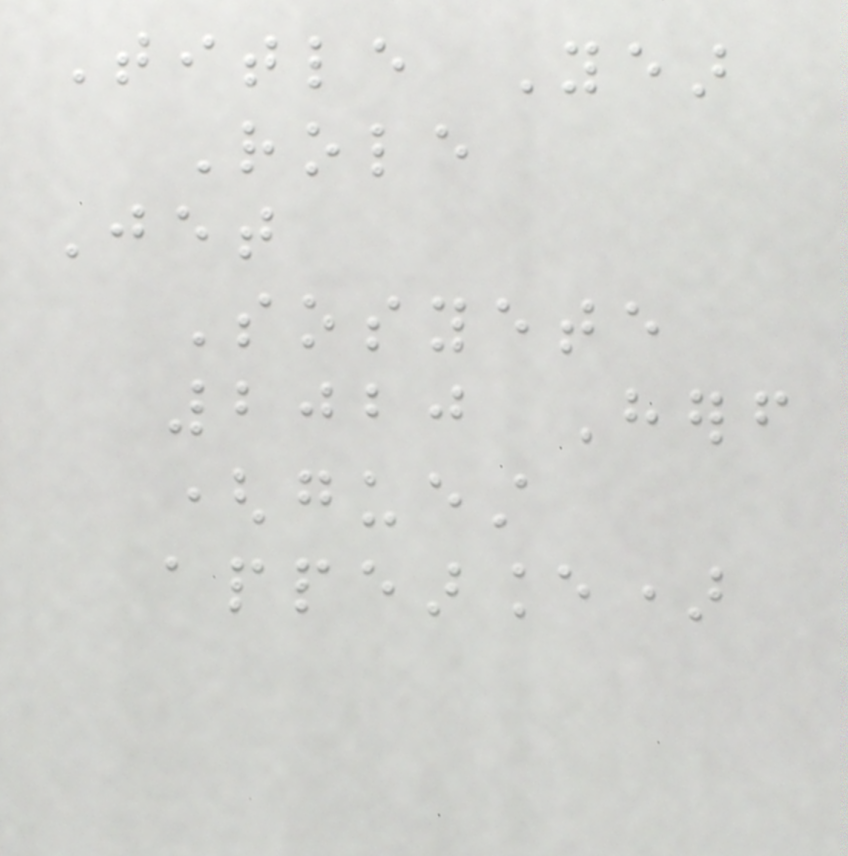Title Year
Role
Jet
Sosyete
2020 Herself
(guest
appearance)
